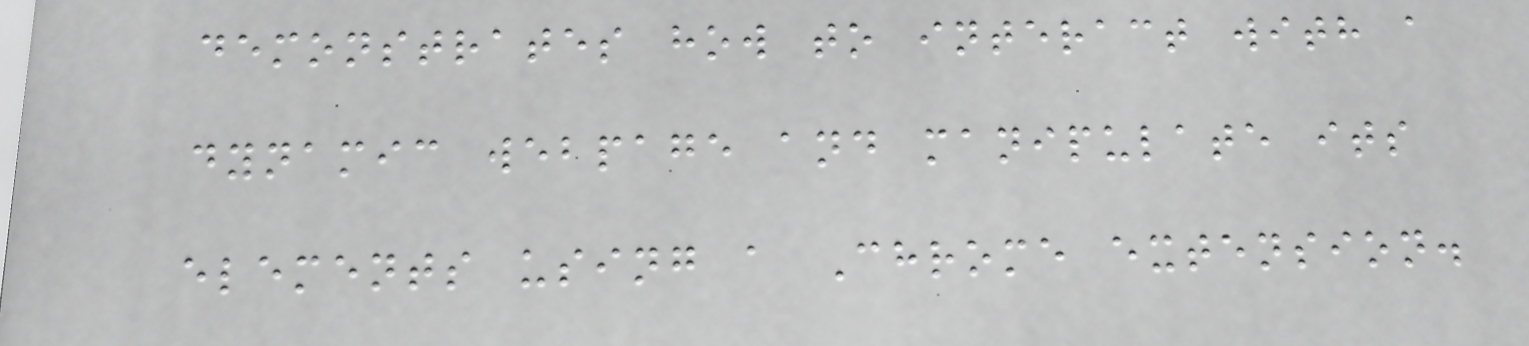demonstrates how to interact with a
dynamic webpage and manipulate its
elements using a Chrome extension.
